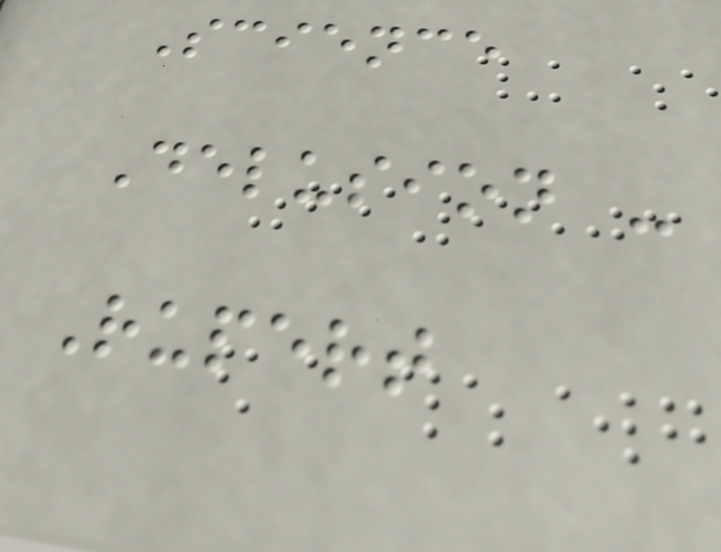Science
Delusion -
Rupert
